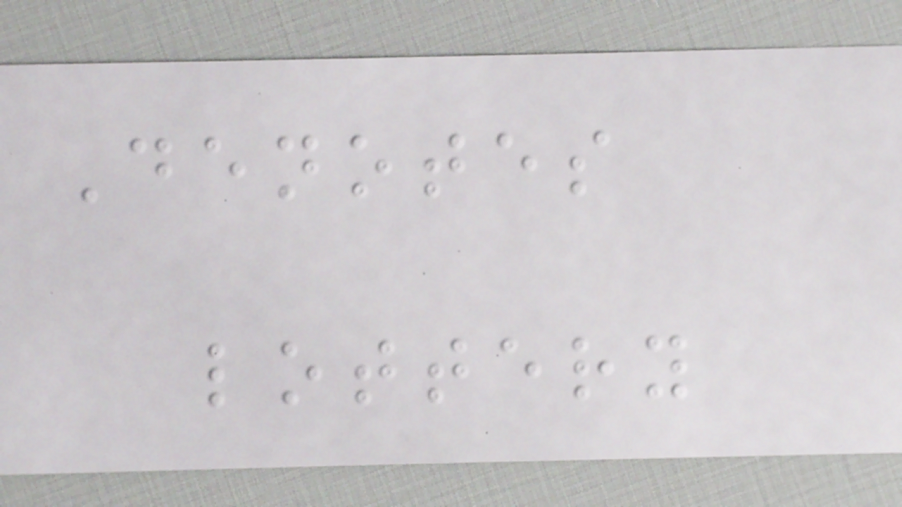Denotes
lottery
